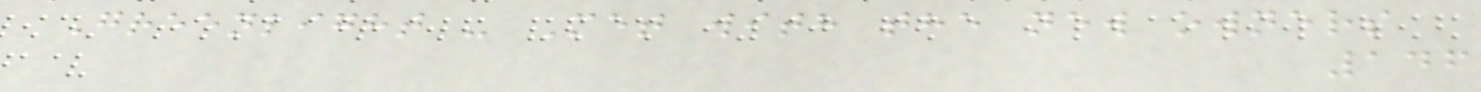Greenlight - Met with the new owners
146
